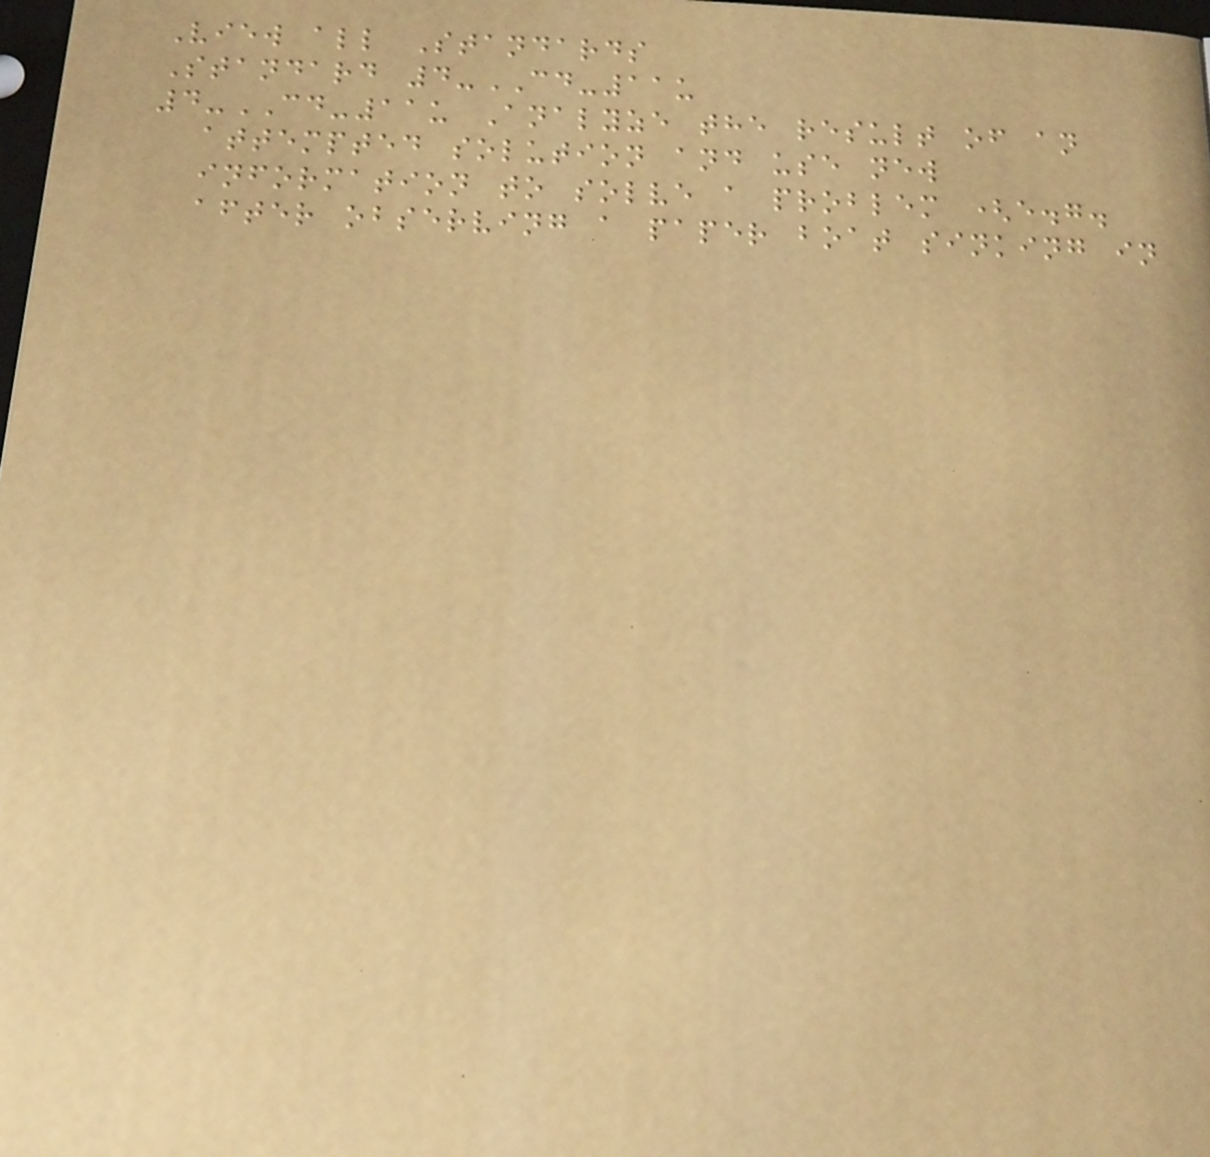View all Standards
Standard 4-CD-11u
4-CD-11u Analyze the result of an
attempted solution and use new
information to solve a problem (e.g.
after observing a paper boat sinking in
